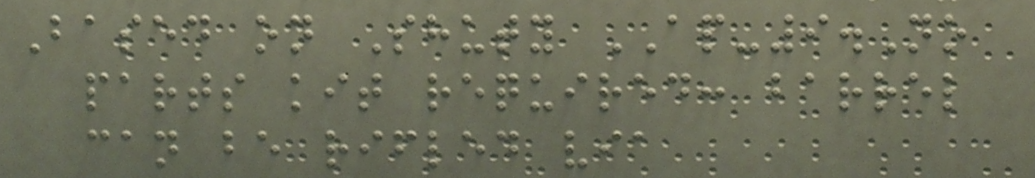Based on Shuty AP-9.No
parts kit required: barrel
can be rifled via
